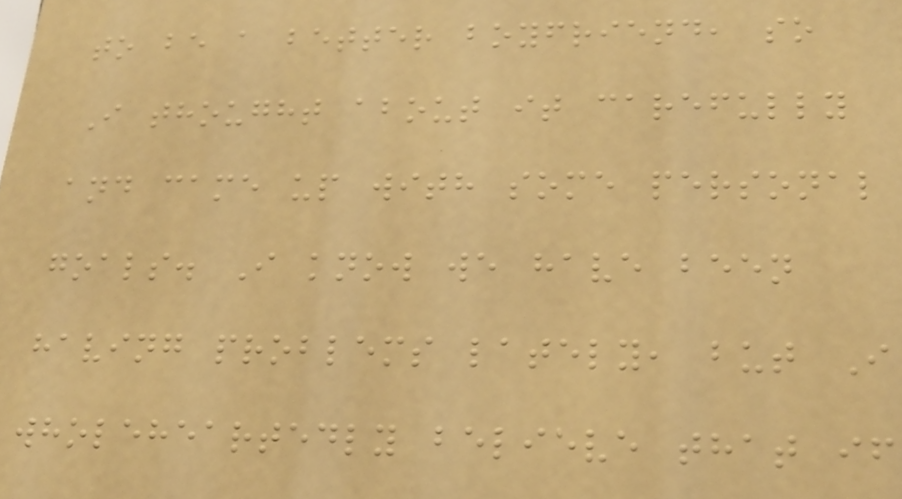to be a better boyfriend, so
I thought about it carefully
and came up with some personal
goals. I know we have been
having problems lately, but I
wholeheartedly believe that if
